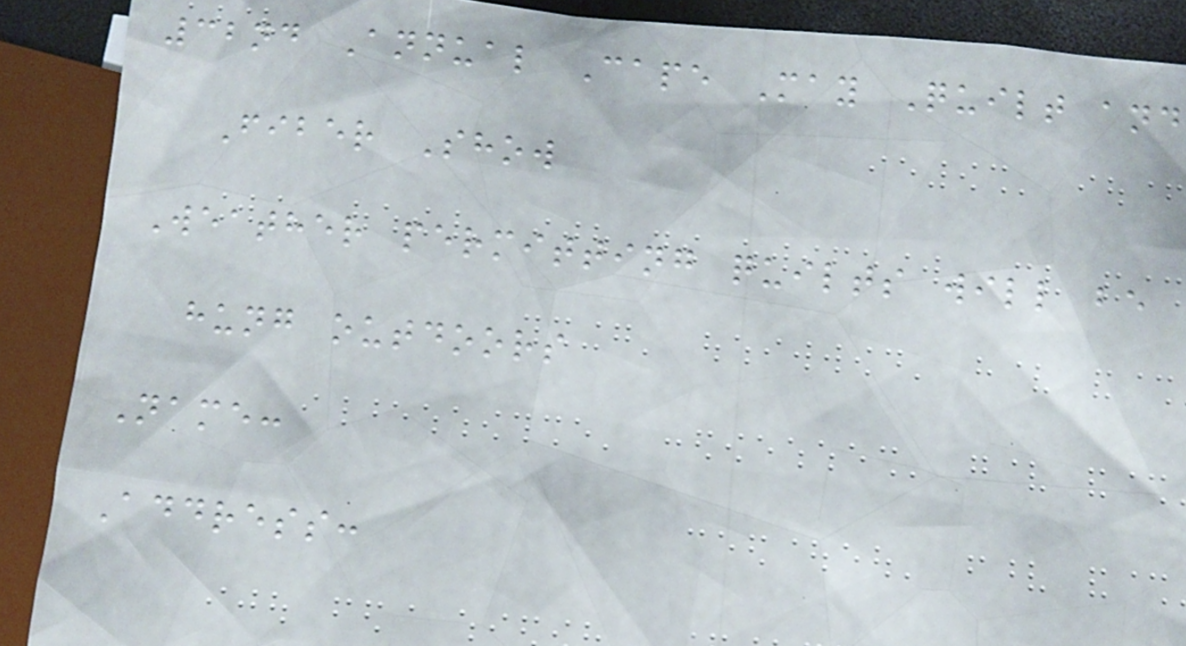32nd Annual Cape May Quilt and
Fiber Show
Weather permitting quilts will be
hung outdoors
Name:
Address:
